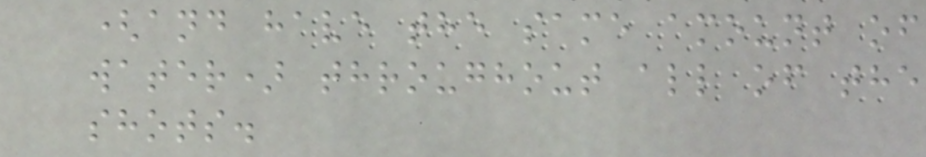(and have the same amount of
water) throughout all of the
shots.
